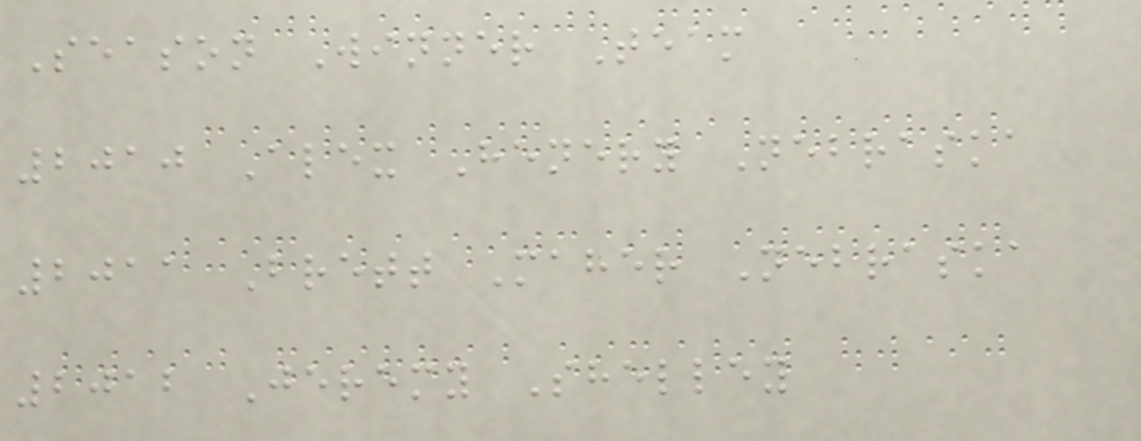Season Winner Team
2010 Alex Henery Nebraska
2011 Brett Maher Nebraska
2012 Jeremy Shelley
